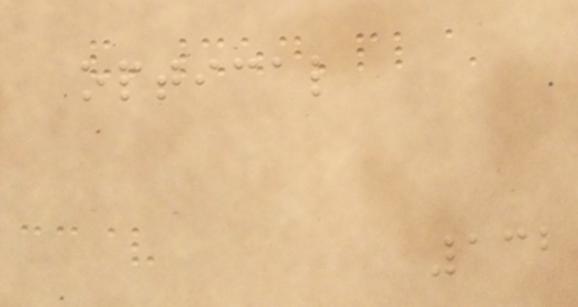optical
132
